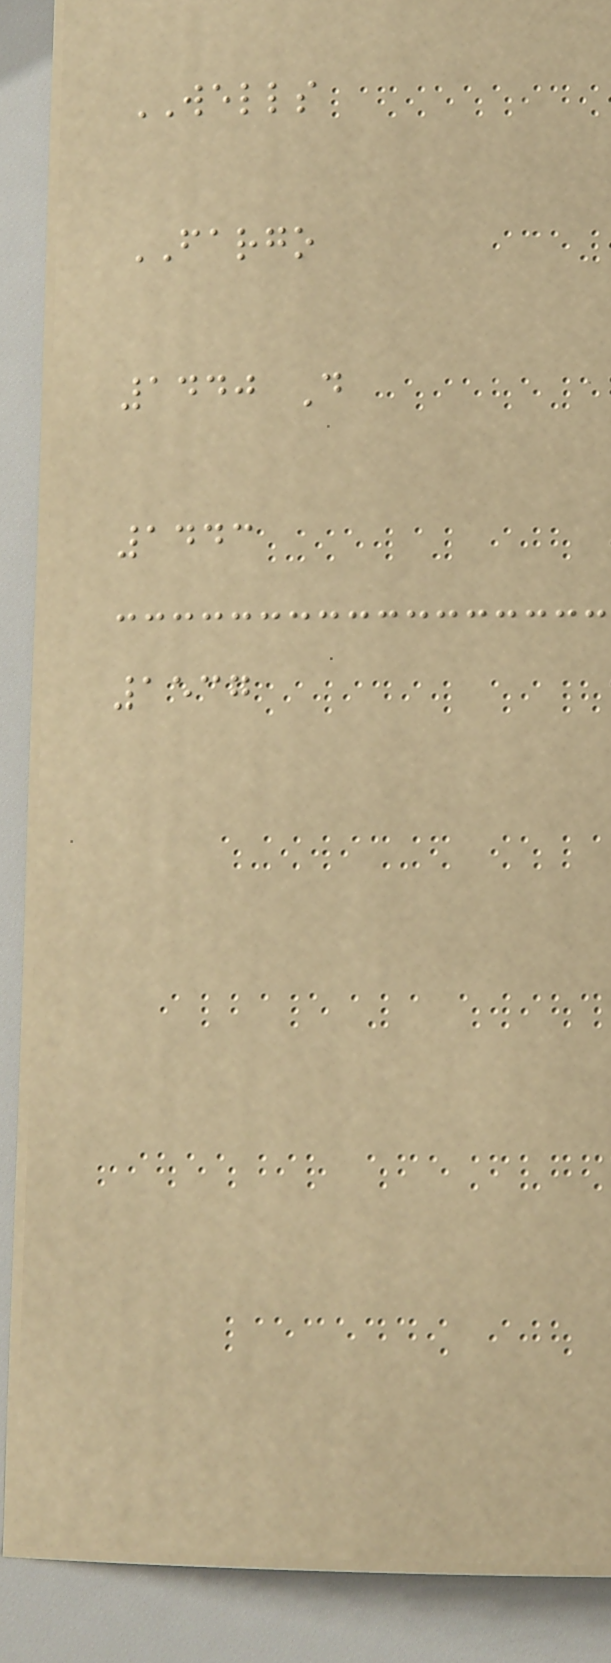WELLS
FARGO
1440 D
1443
1537
